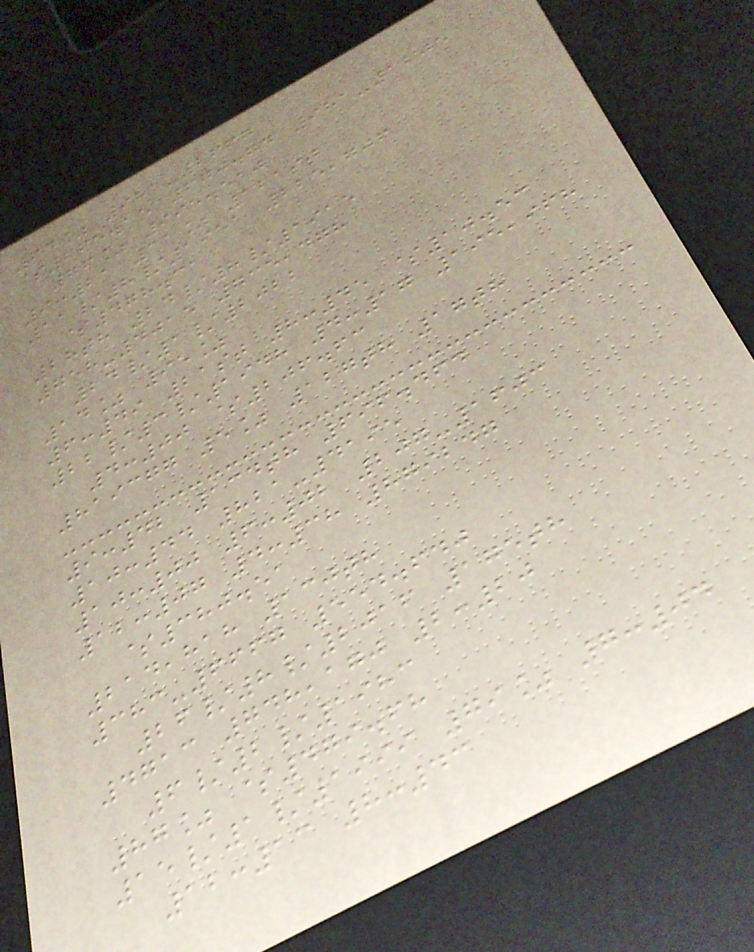64% 981-2667
$265.15 670.74 981-1205
76% 995.510
9:21 11% 121st
11/8/1951 225,706
$478.31
28th 24/8/1915
758-4015 735,478
24/1/2022
14% 95%
6:49 21st 8:45 $10.53
22/3/1948 4:17 195,968
4:00 $206.63
819377 5% 127th 17th
9:42 134th 696.464
10:44 821-4195
10:00 6:02 207-1603
12:07 4:38 879247
$380.51
214,818 130th
383-6667 554.640
26/8/2016 175th
4713 748,170 2:20
6/2/1983
87% $479.68
15/1/1999 79% 7:04
12:13 8:43
